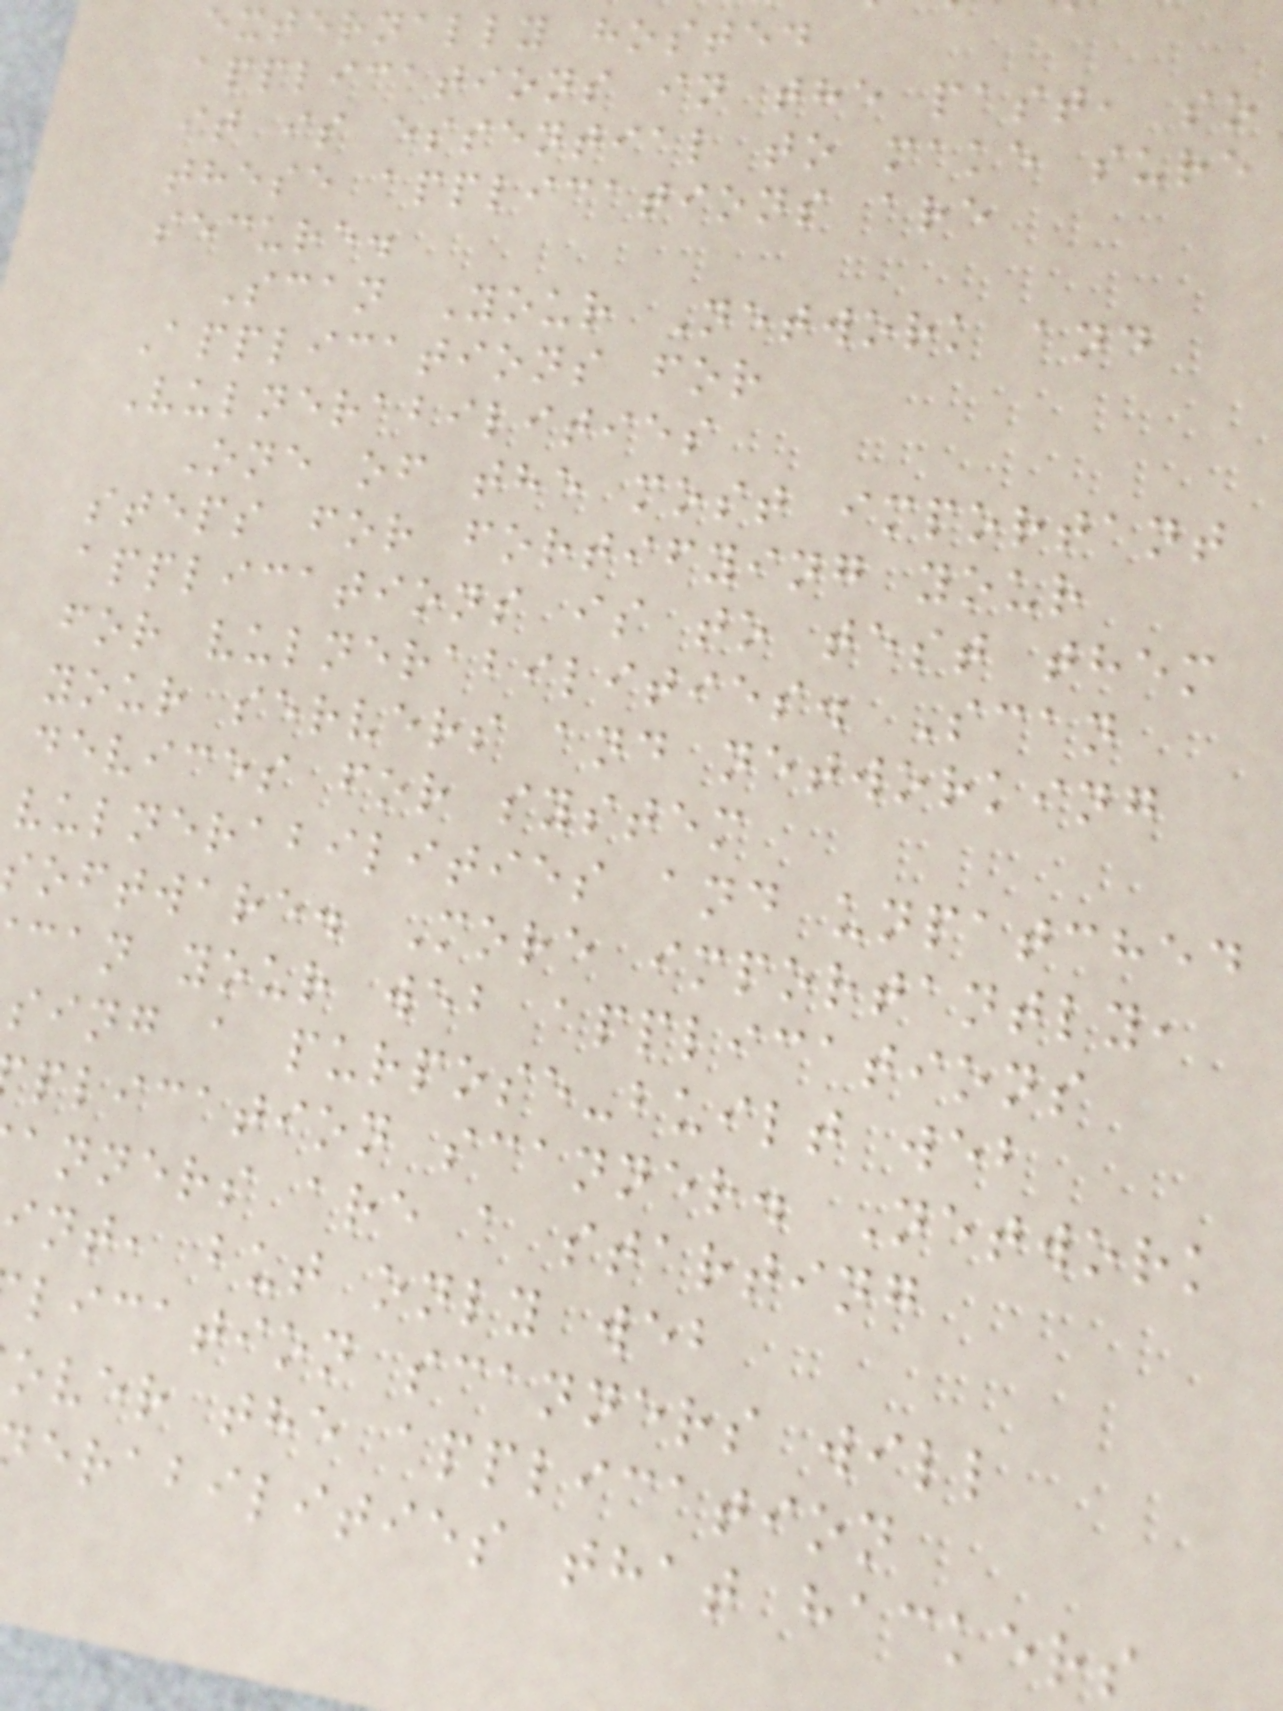externally hosted
applications in the past, so
it is essential to make sure
these applications are
secure.
Scan Your Network and
Applications for
Vulnerabilities
One of the most important
steps for fortifying your
applications is to test them
for vulnerabilities. Scan
your servers and networking
devices for system
vulnerabilities and unpatched
oftware. More importantly,
can your web applications
sing a purpose-built web
plication scanner. Network
anners are a starting
int, but only web
lication scanners will
over the application
erabilities that hackers
